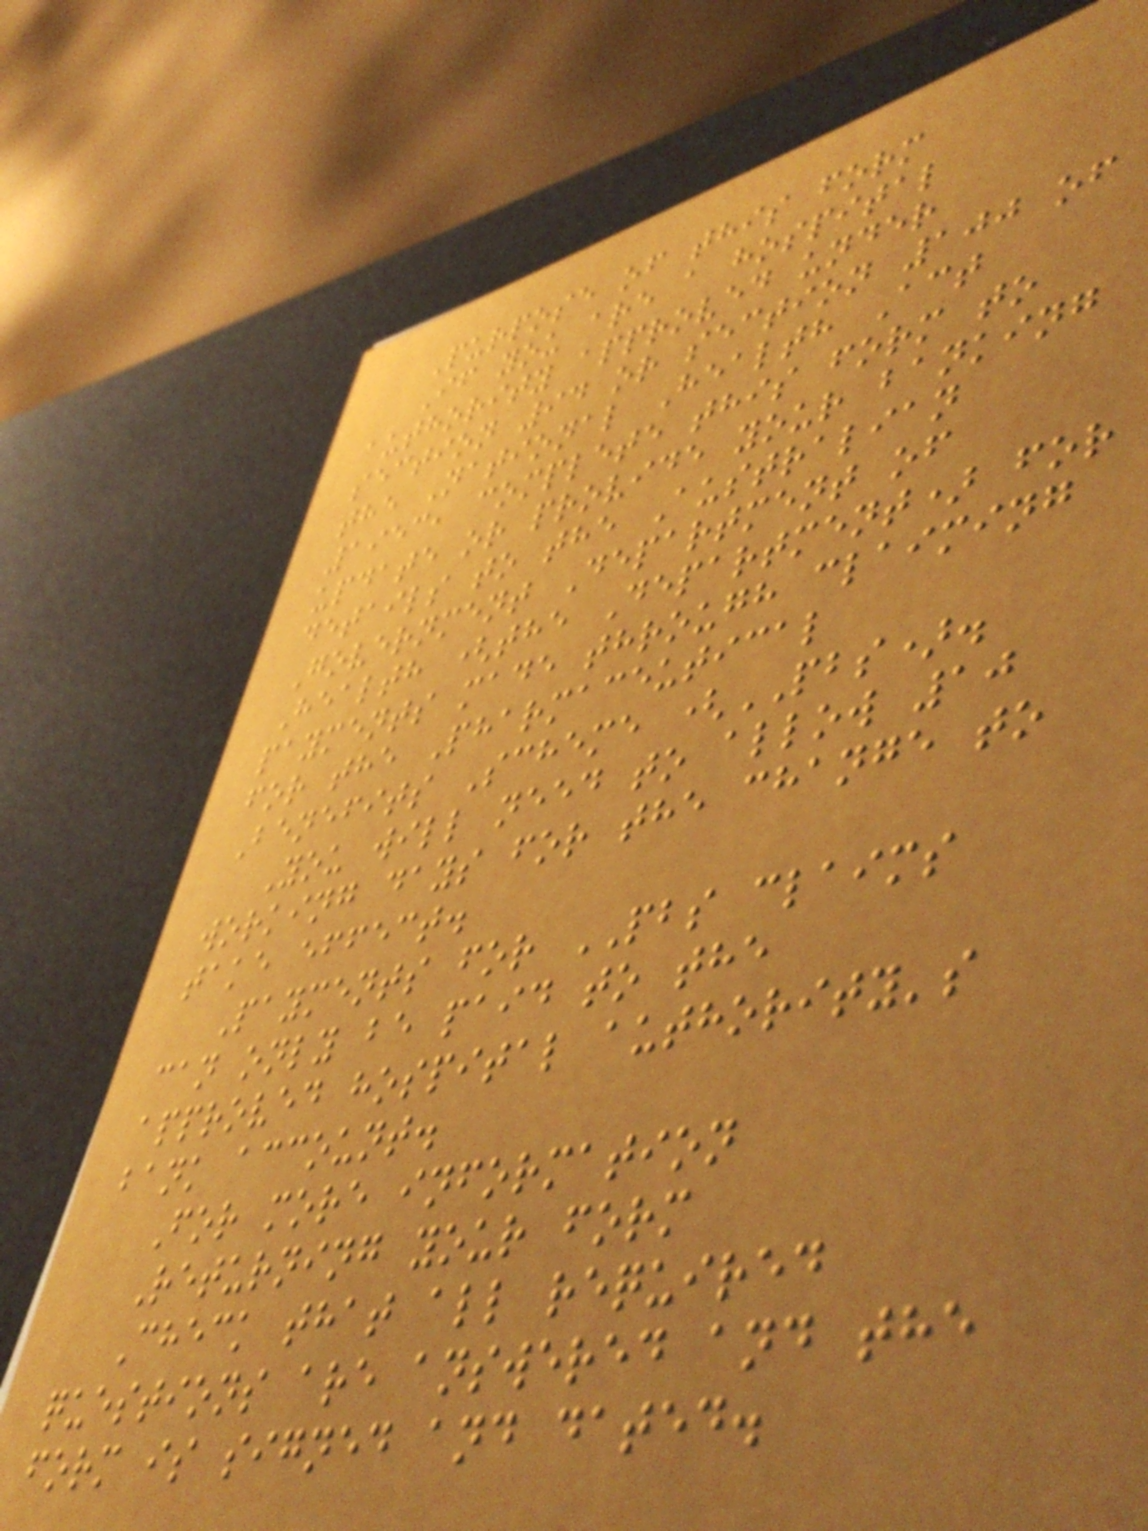Purpose of this form
If you are a hospital
authority approved under
section 94 or section 100 of
the National Health Act
1953, complete this form to
update or provide your banking
details to the Australian
Government Department of
Health (the Department) for
payments made through claiming
for the Pharmaceutical
Benefits Scheme (PBS).
You will need to allow 10
working days for the change to
take effect.
Payments for PBS claims
can only be paid to the
approved hospital authority's
bank account.
For more information
Returning your form
Check that all required
questions are answered and the
form is signed and dated.
